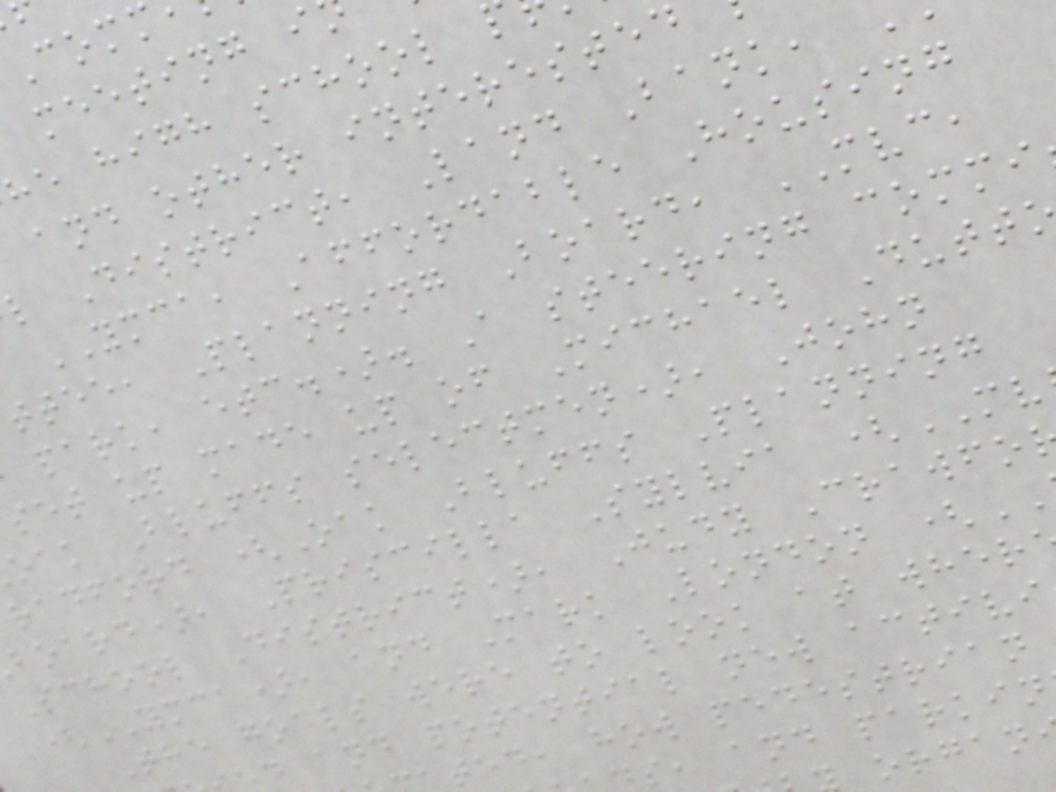he high school
and other interested
l District, Land Bank,
YMCA, Affordable Housing
ttee, Planning Board, MVC,
park, etc.). A steering commi
set up made up of Michael Dutt
oak Bluffs selectmen), John
radford (Oak Bluffs Planning
board), Priscilla Sylvia (MV
School District), Judy Crawfo
(YMCA), and Mark London (
The goals were to look at wher
d and potential new activi
ted, how pedestrian
s, and parkin
